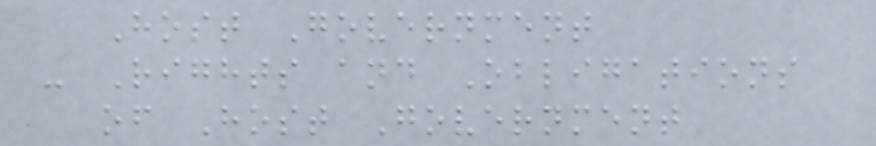Host Government
- Rights and Obligations
of Host Government
